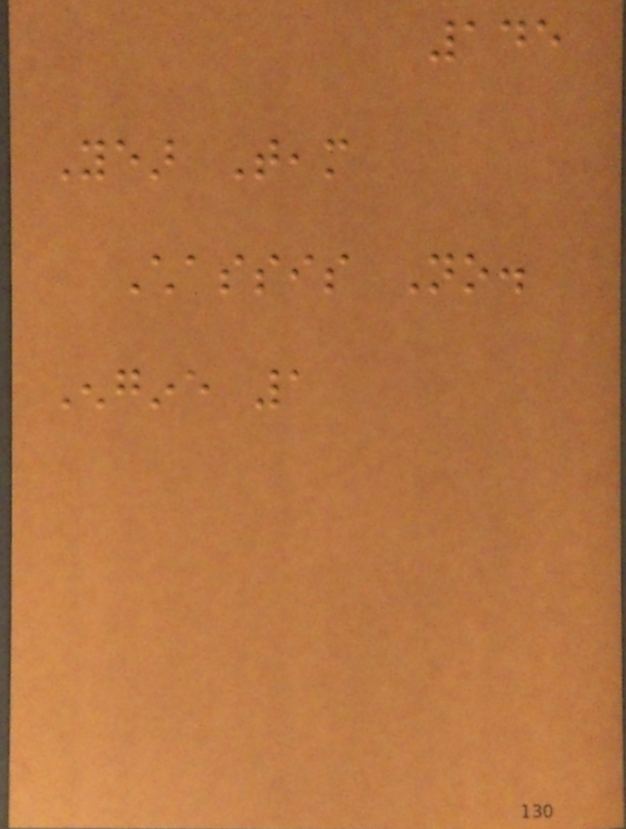145
Year Team
Chassis No.
Engine 1
